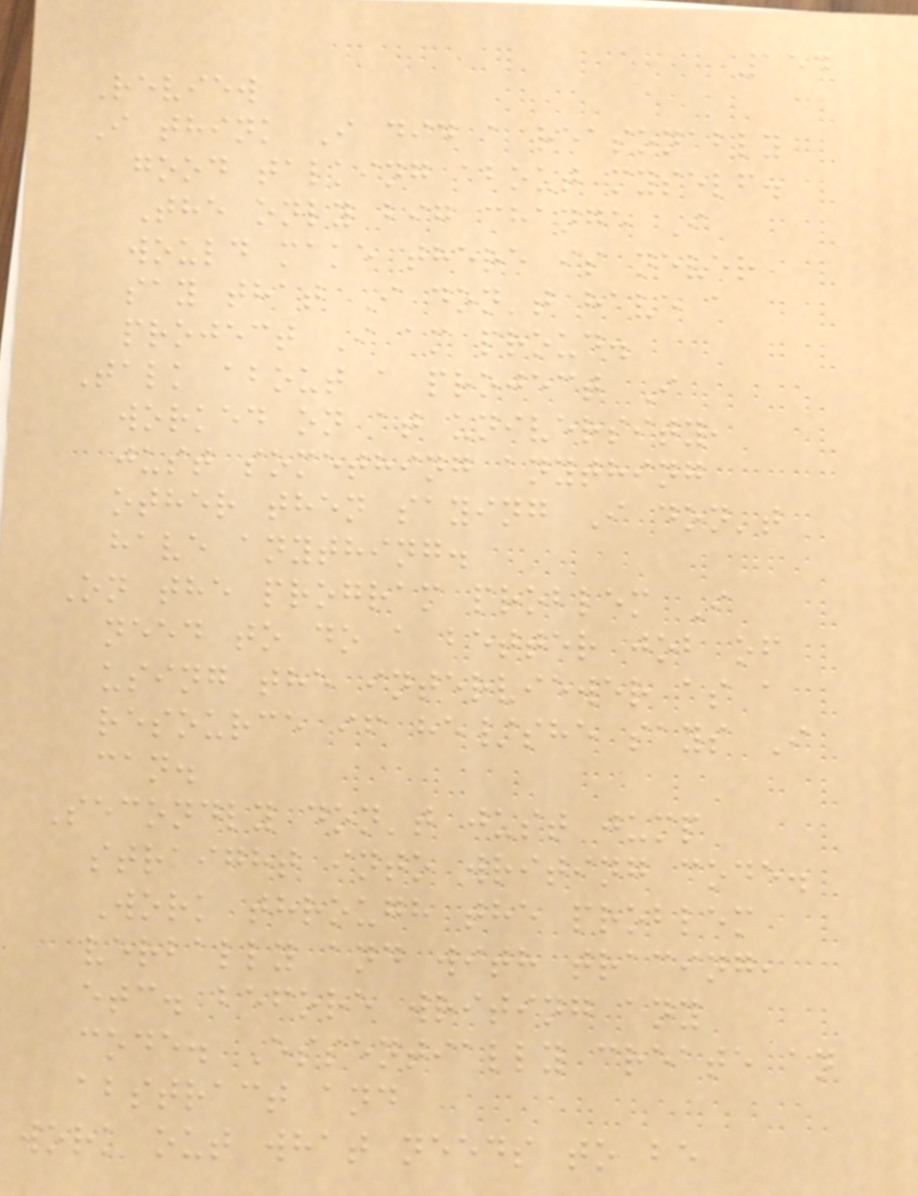154
Review
I think I did a reasonably
good talking about myself.
The only big change I
would make there is never
say that I don't have a
project I am proud.
Talk about a project I
worked on at university,
just something anything
other then saying I don't
have anything.
On the program problem I
need to do a better job of
using the interviewer as a
resource if he/she says I
can.
Secondly don't just jump
straight into writing code.
Work through the problem
verbally and with tracing,
etc. before writing any
code. Essentially create an
abstract and
work out what needs to be
